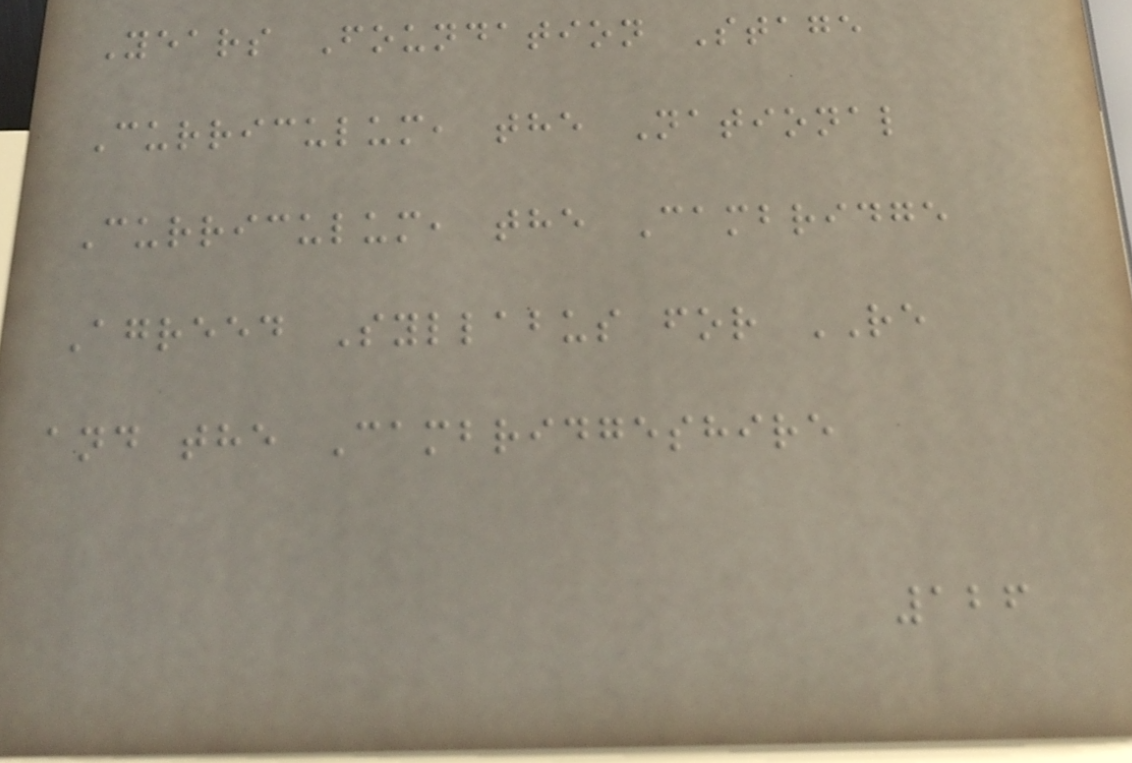Years Foundation Stage
Curriculum, the National
Curriculum, the Cambridge
Agreed Syllabus for RE
and the Cambridgeshire
126
